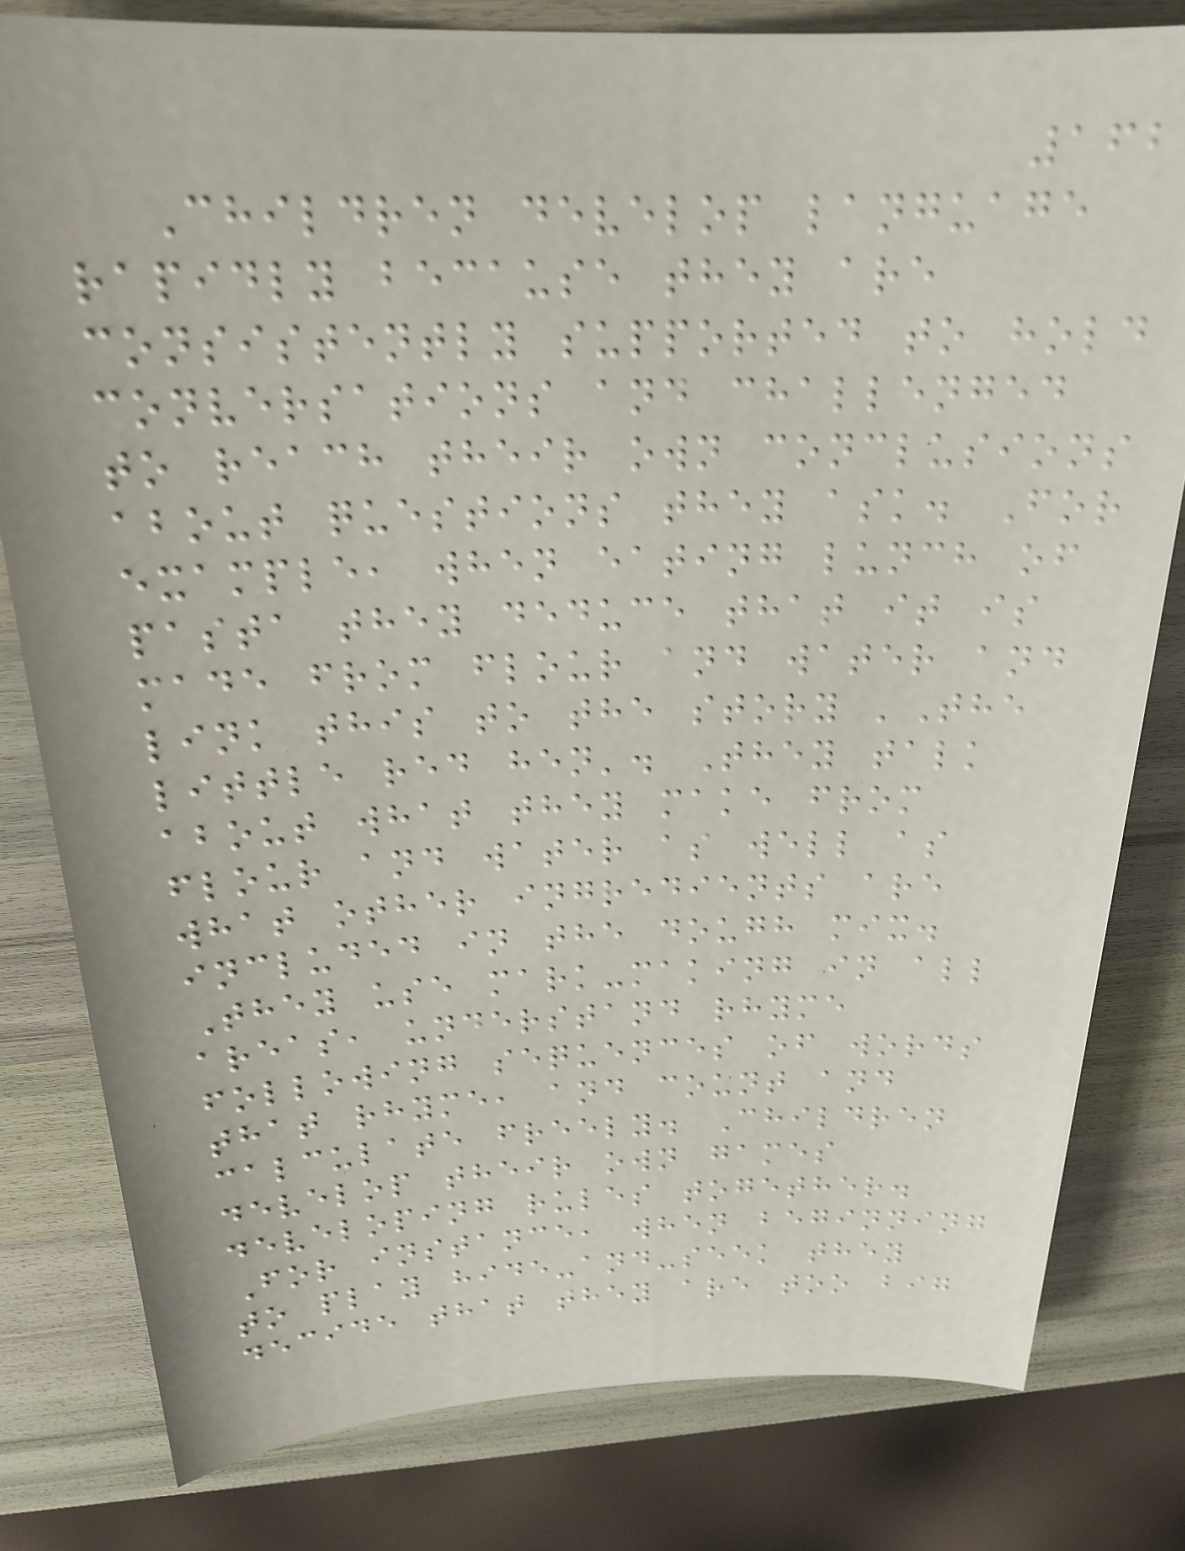162
Children develop language
rapidly because they are
consistently supported to hold
conversations and challenged
to reach their own conclusions
about questions they ask. For
example, when eating lunch of
pasta they deduce that it is
made from flour and water and
link this to the story 'The
little red hen'. They talk
about what they make from
flour and water as well as
what other ingredients are
included in the dough mix.
They use mark-making in all
areas, understand rhyme
following sequences of words
that rhyme, and count and
calculate freely. Children
develop their own games
developing rules together.
For instance, when beginning
to play hide-and-seek they
decide that they are too big
